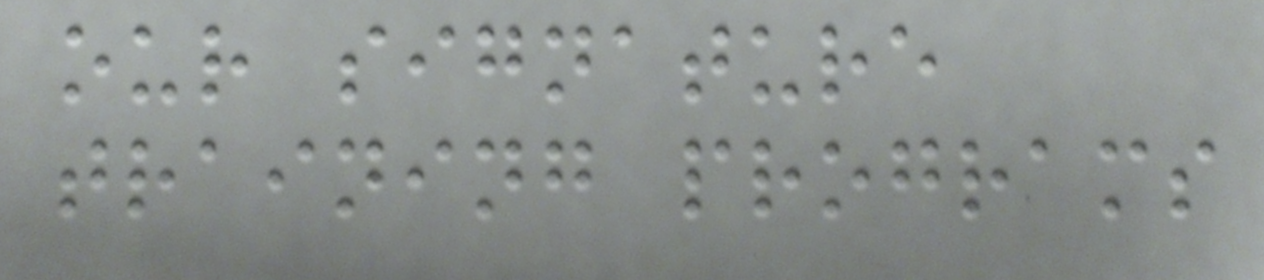our signature
training programs
